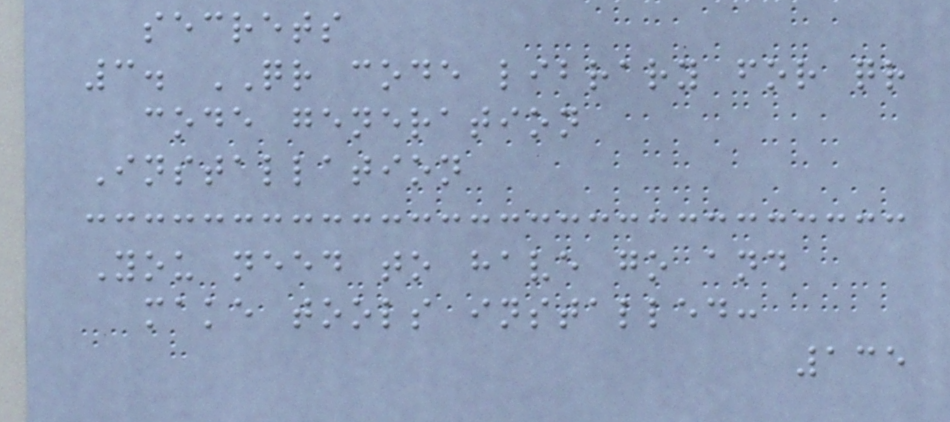secrets
3. QR code library for qr
code generation
Installation
You need to have go and
make tools installed:
135
